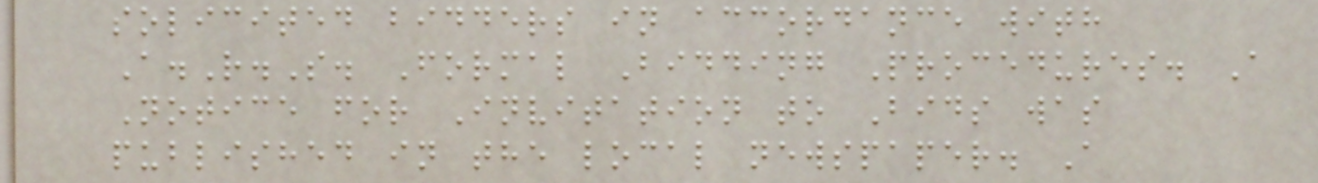solicited bidders in accordance with
A.R.S. Formal Bidding Procedures. A
Notice for Invitation to Bids was
published in the local newspaper. A
